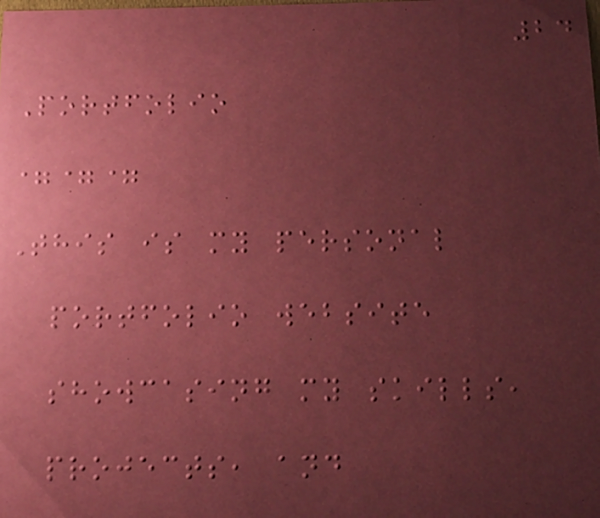24
Portfolio
===
This is my personal
portfolio website
showcasing my skills,
projects, and
